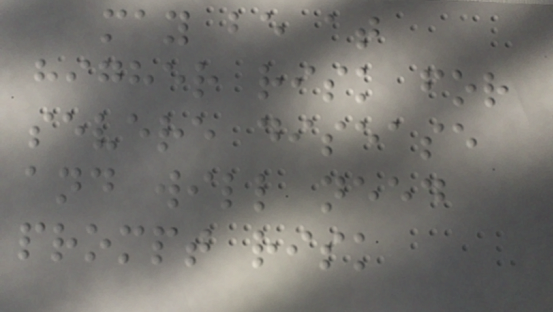may be at
higher risk for
severe disease
and will need
prompt risk
